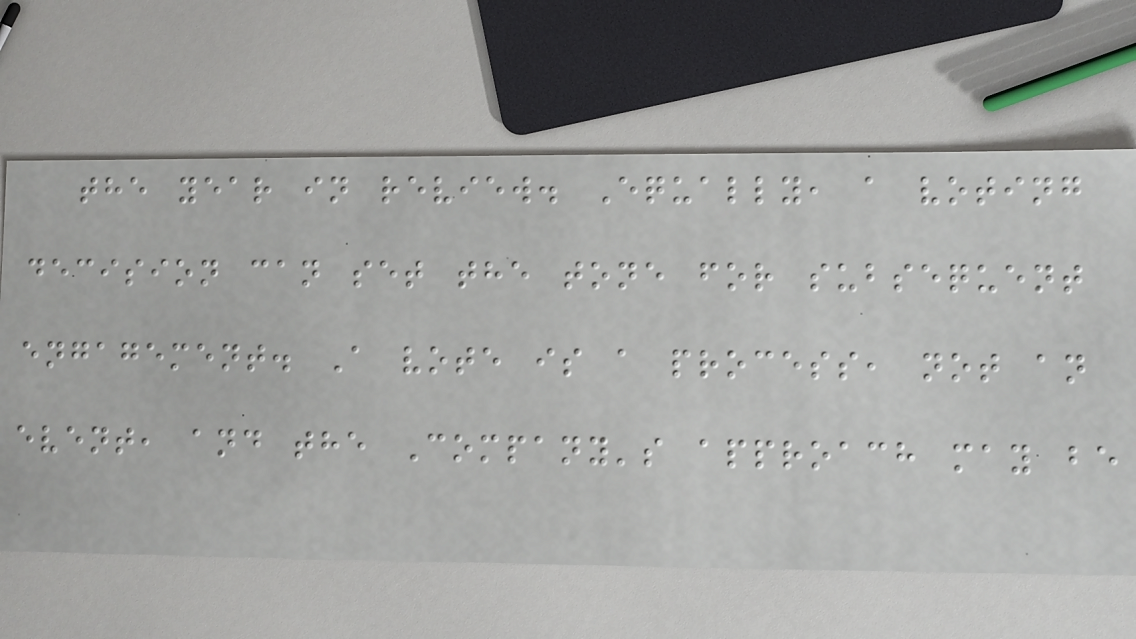the year in review. Equally, a voting
decision can set the tone for subsequent
engagement. A vote is a process, not an
event, and the Company's approach may be
